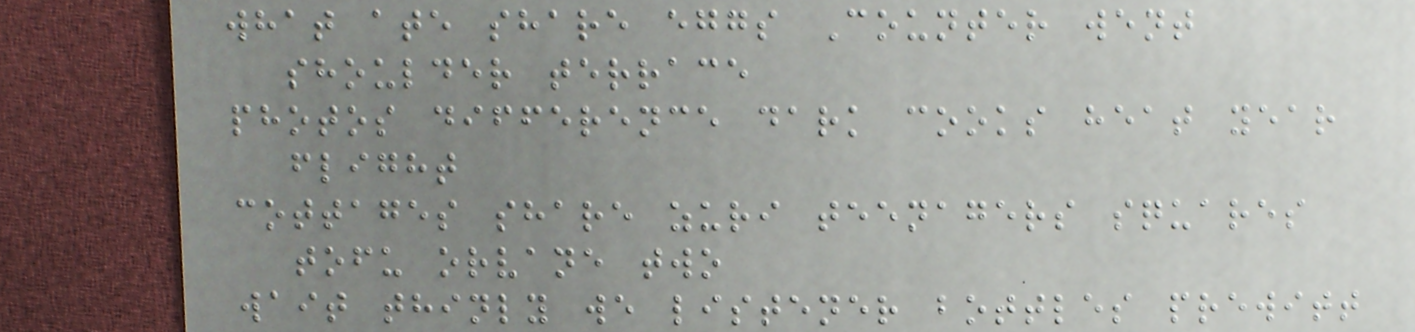what ate share eggs Counter went
shoulder terrace
photos difference dark cooks heat year
flight
cottages share zuri teenagers squares
tofu orvane two
wait thinly we listener bottles prewitt
